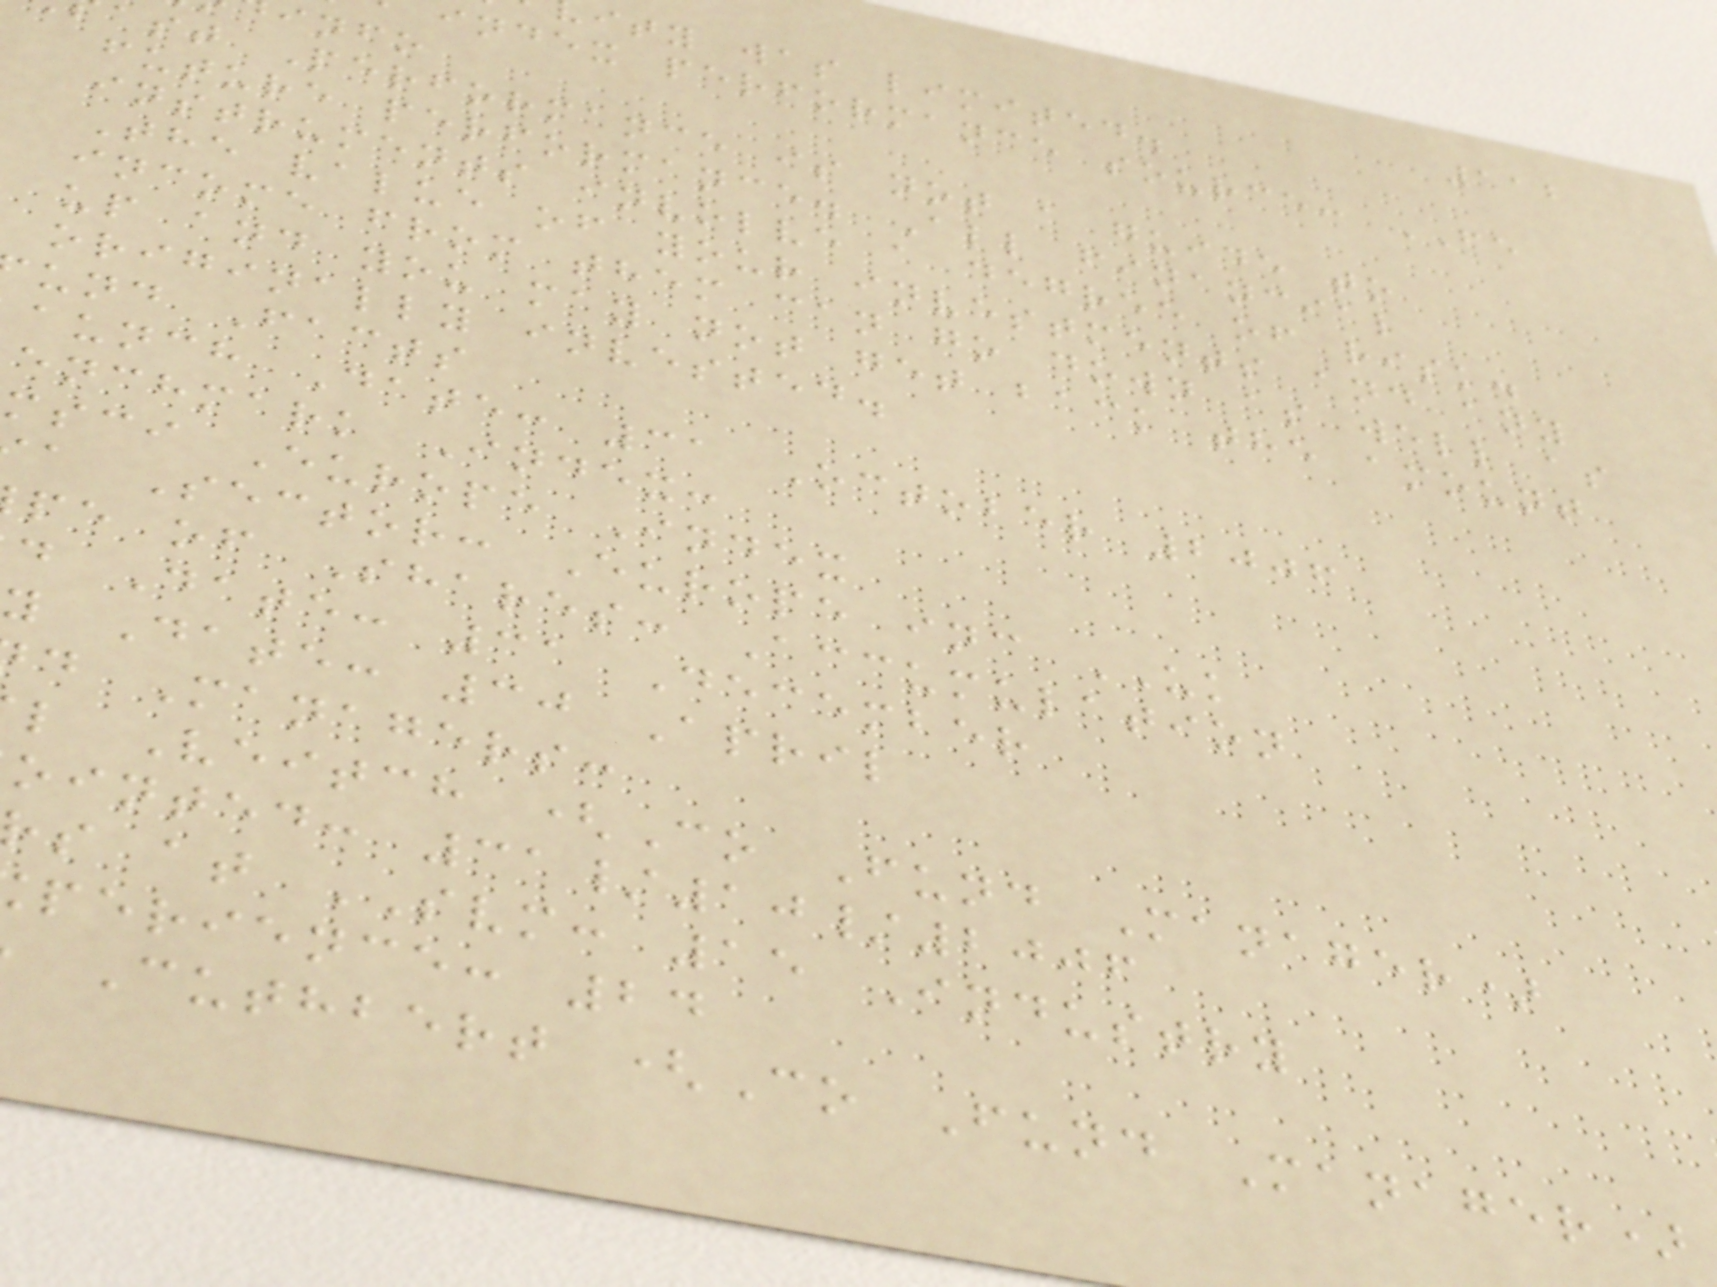112
ity was limited.
index performance source: FE
info
ast Performance is not a guide to
future performance. All financial
instruments involve a degree of risk.
The value of your investments and any
income from them can go down as well as
up and you may not get back the amount
originally invested.
und Facts
aunch Date: 31 October 2006
enchmark Index:
msci Europe Index
a Sector: Europe inc UK
pe of Shares: Accumulation
d Date: 31 December
y Date: 30 April
d Managers:
l Veitch (Co Fund Manager)
ointed: 31/10/2006
s at SVM: 15 Industry
perience: 24
Cuthbert (Co Fund Manager)
